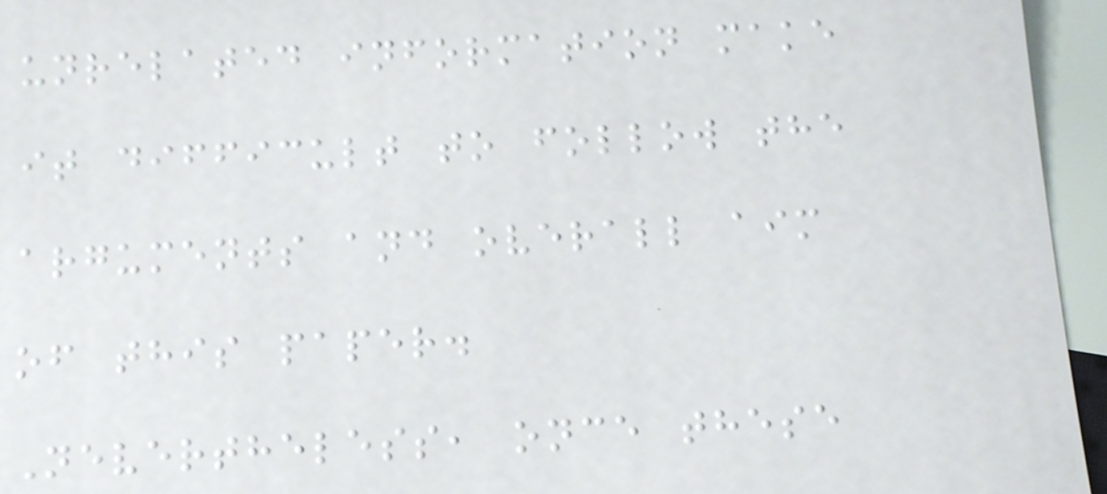unrelated information make
it difficult to follow the
arguments and overall aim
of this paper.
Nevertheless, once these
